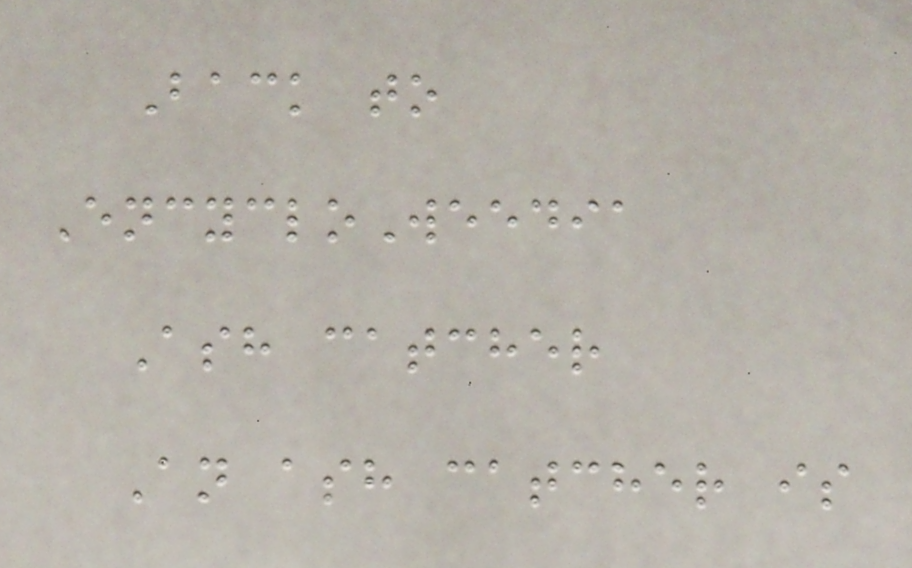Back to
EncycloWeedia
Ash catcher
An ash catcher is
